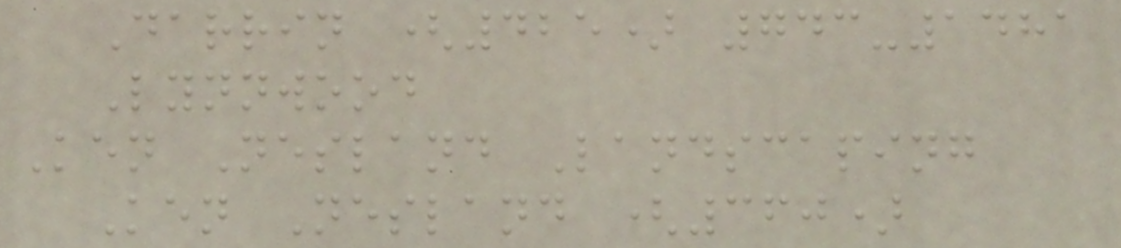Darrin (425) 743-1481
Lynnwood
Ken Nesland Landscaping
Ken Nesland (360)
